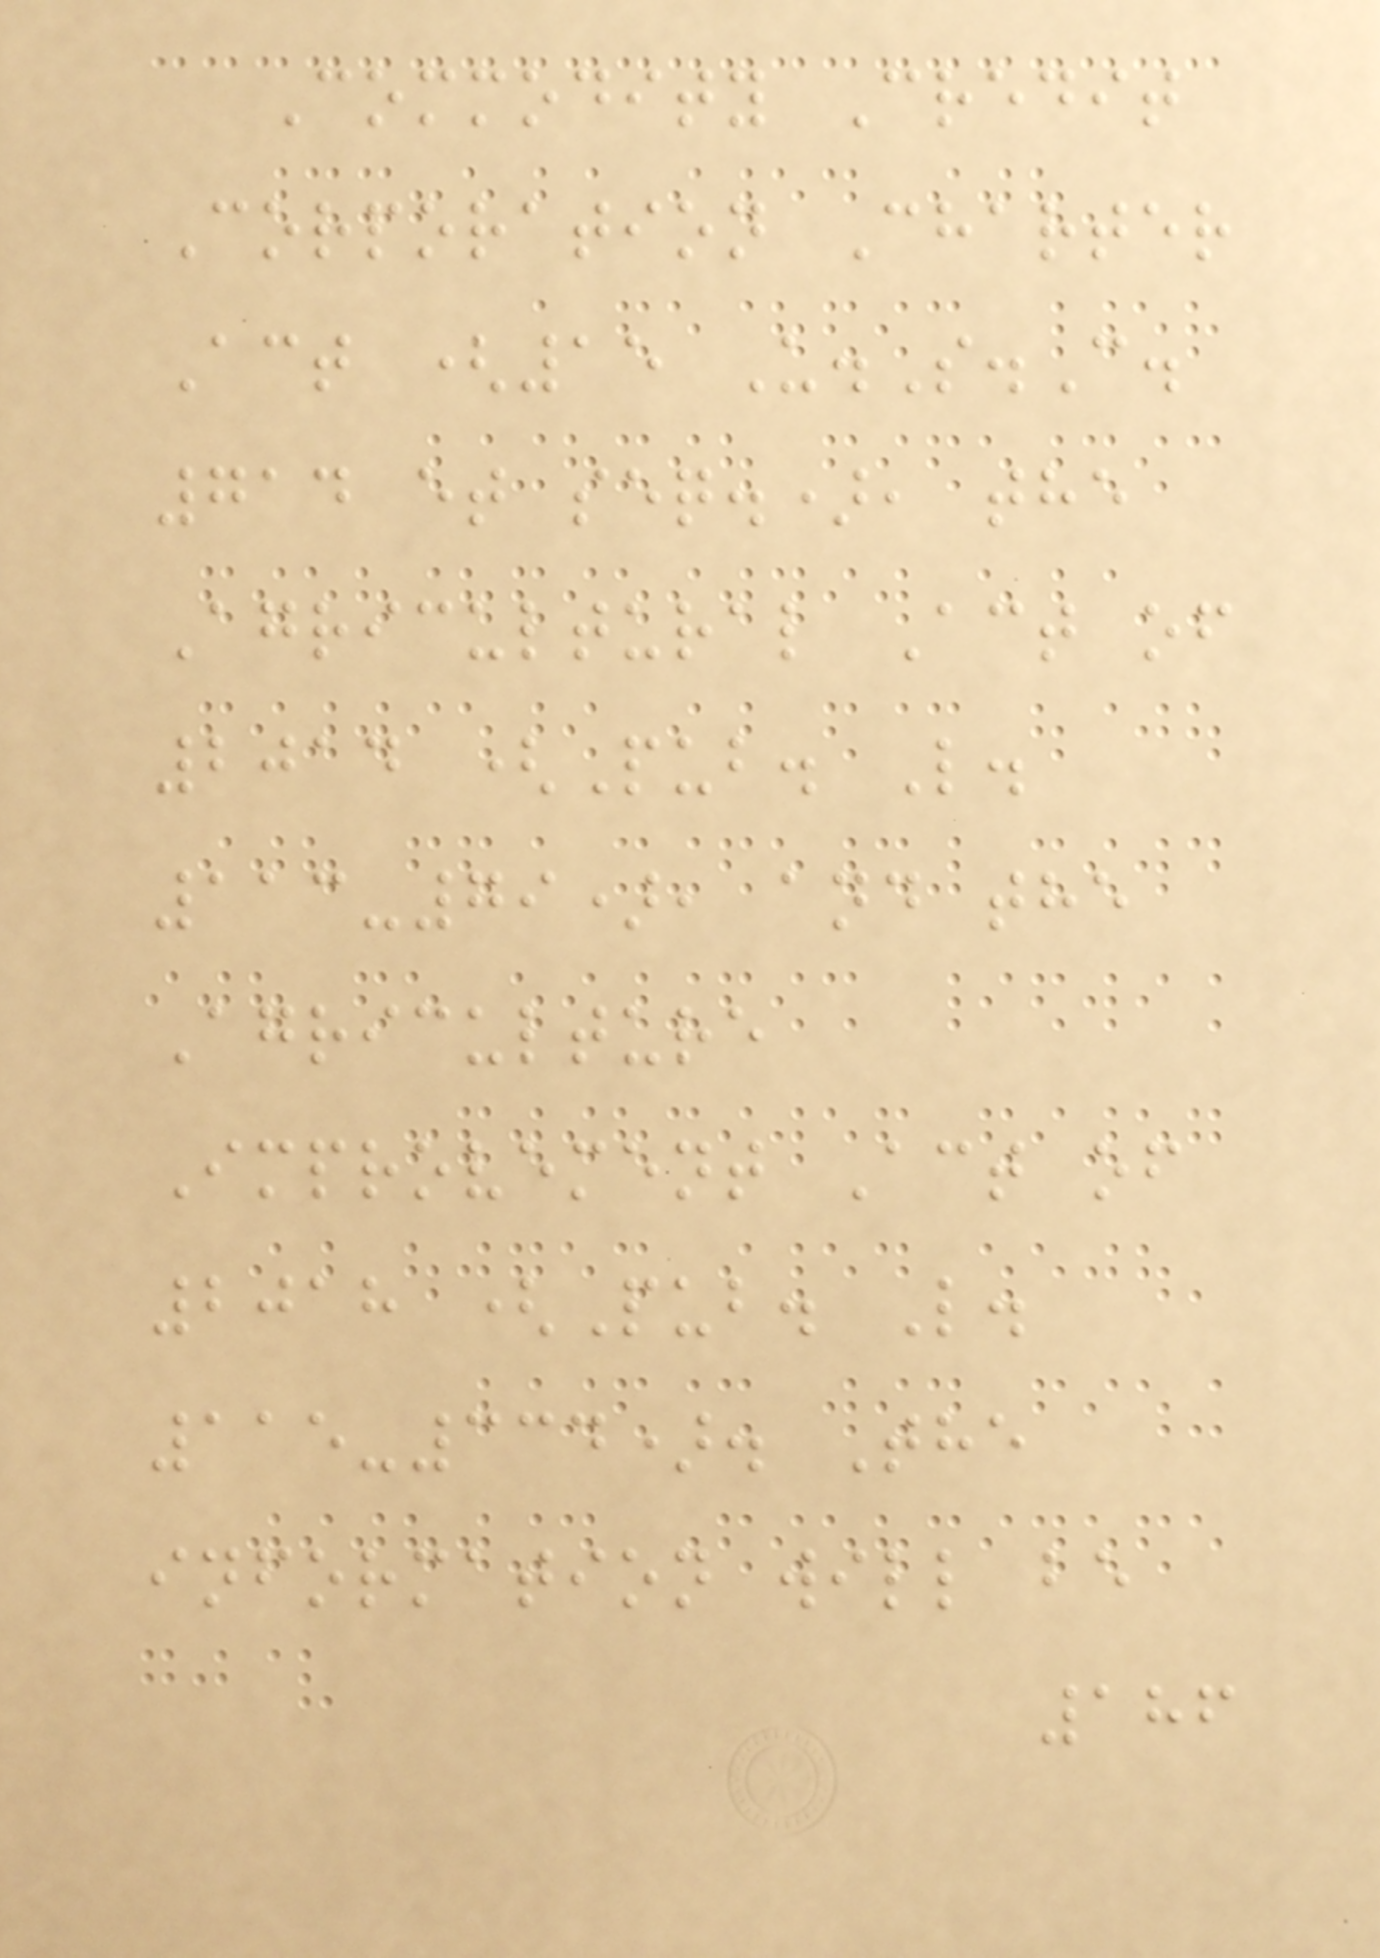Commodity Credit
Corporation Charter
Act (15 U.S.C.
714 et seq.), the
Agricultural Act of
2014 (Pub. L.
113-79), and the
Agriculture
Improvement Act of
2018 (Pub. L.
115-334). The
information will be
186
